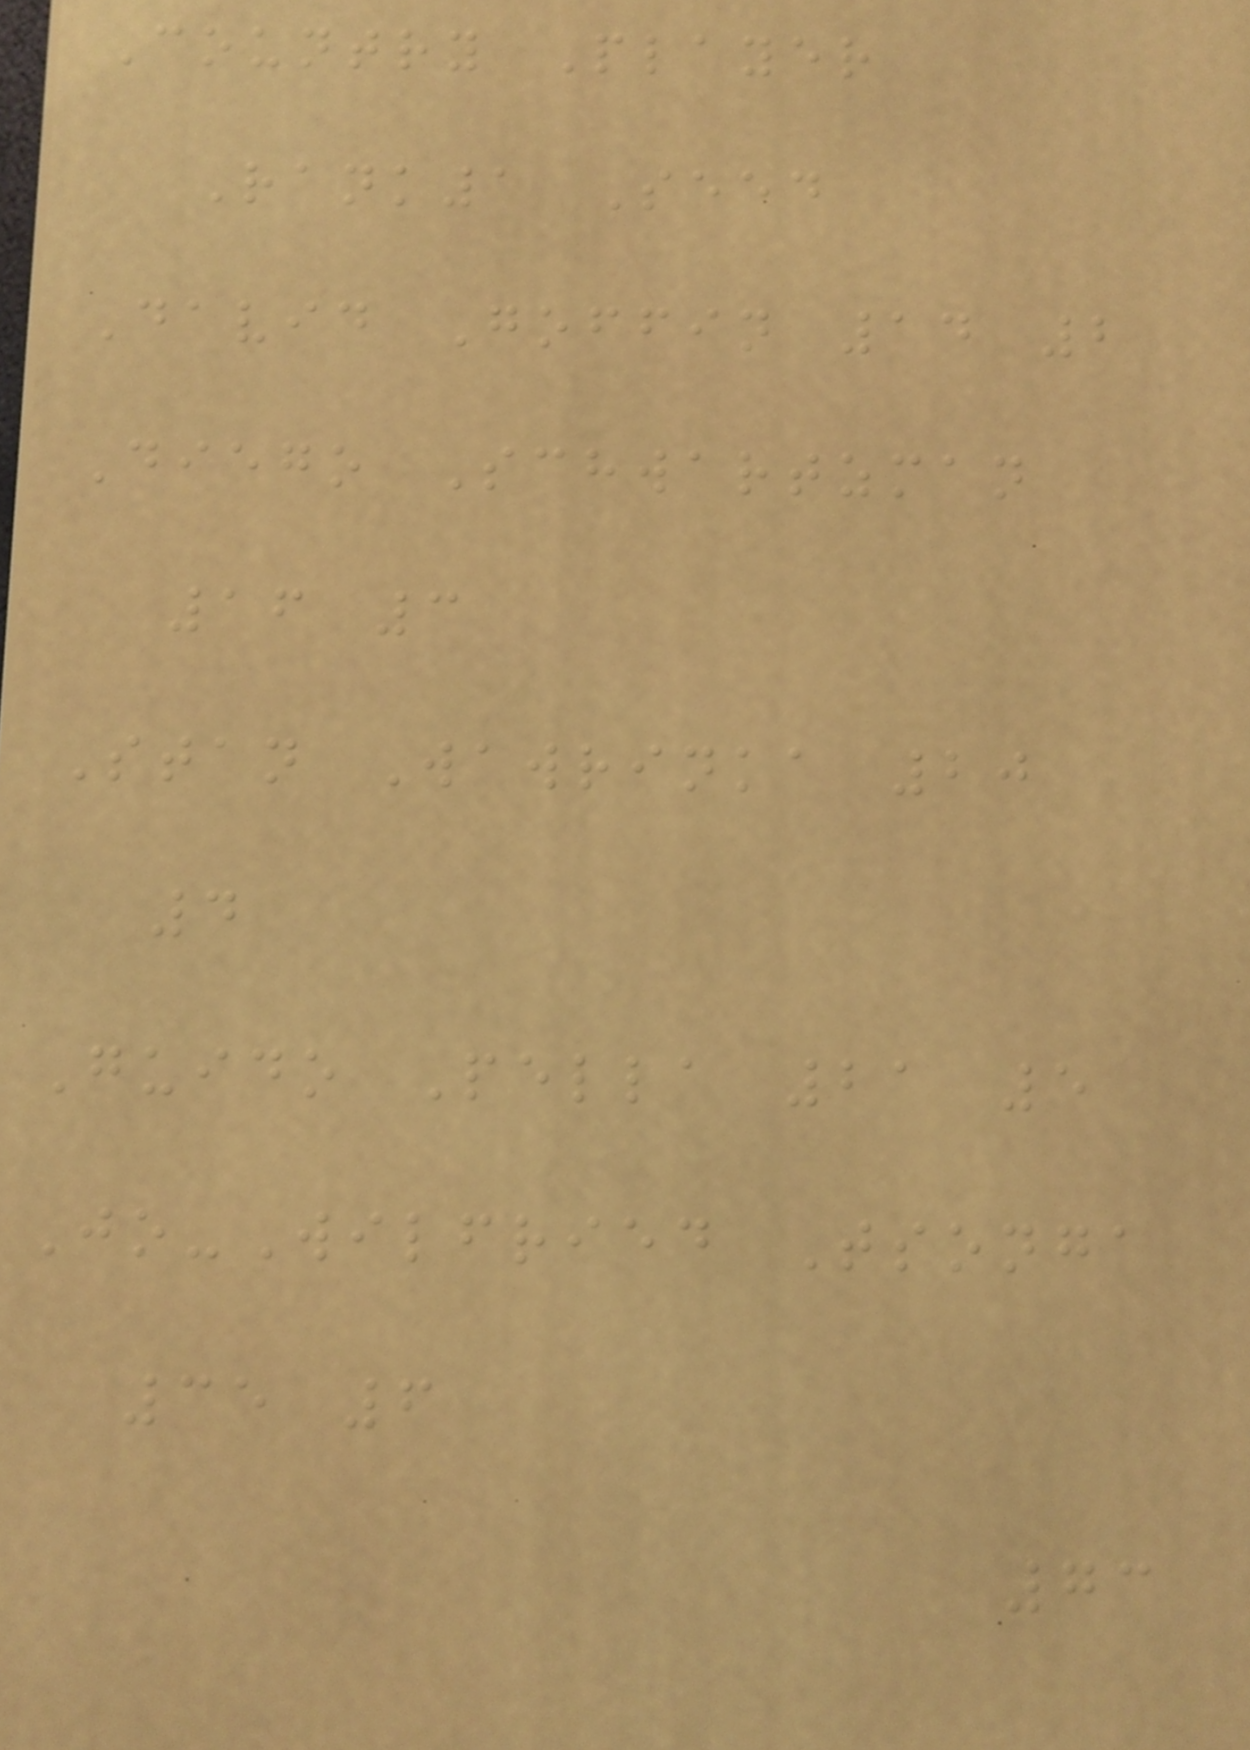Country Player
Rank1 Seed
David Goffin 14 2
Diego Schwartzman
16 3
Stan Wawrinka 20
4
Guido Pella 21 5
Jo-Wilfried Tsonga
35 6
73
